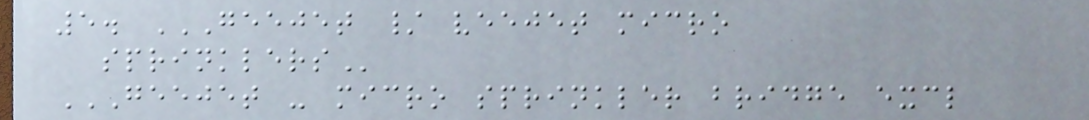5. GEEJET / VEEJET MICRO
SPRINKLERS
GEEJET - MICRO SPRINKLER BRIDGE EXCL
